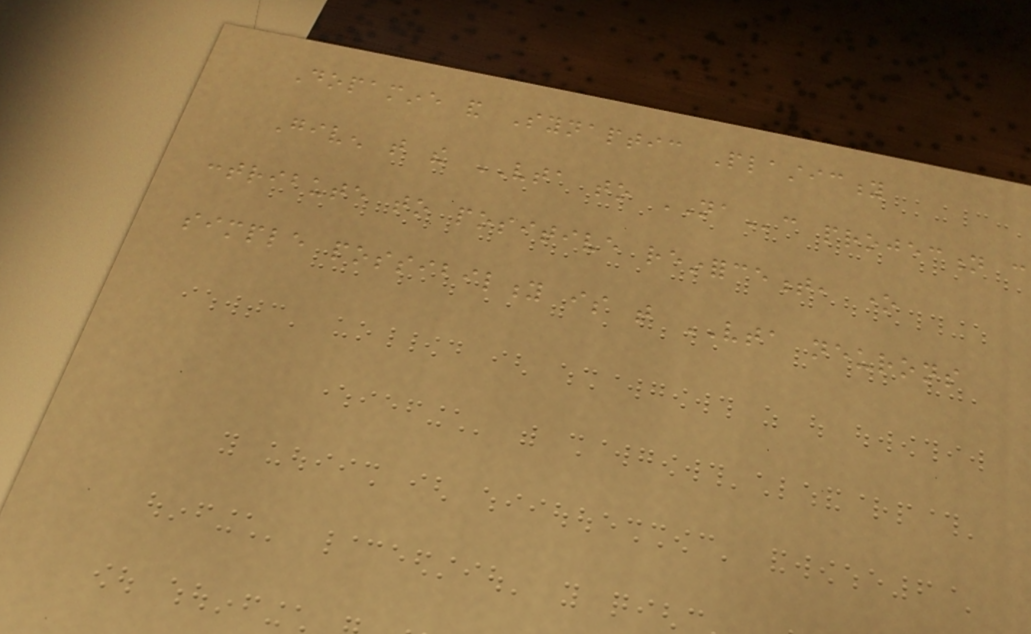Dopamine and Synaptic Plasticity
Given that the VTA to NAc projection can
contribute to positive reinforcement, one
simple possibility is that VTA neurons
